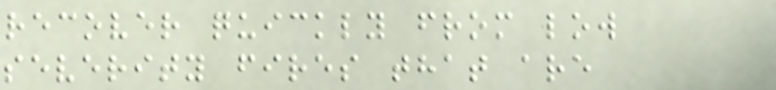recover quickly from low
severity fires that are
